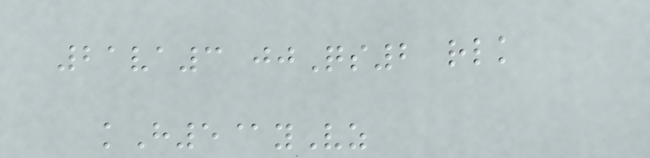21va3 jjQs2 rlk
kH5@yVz
